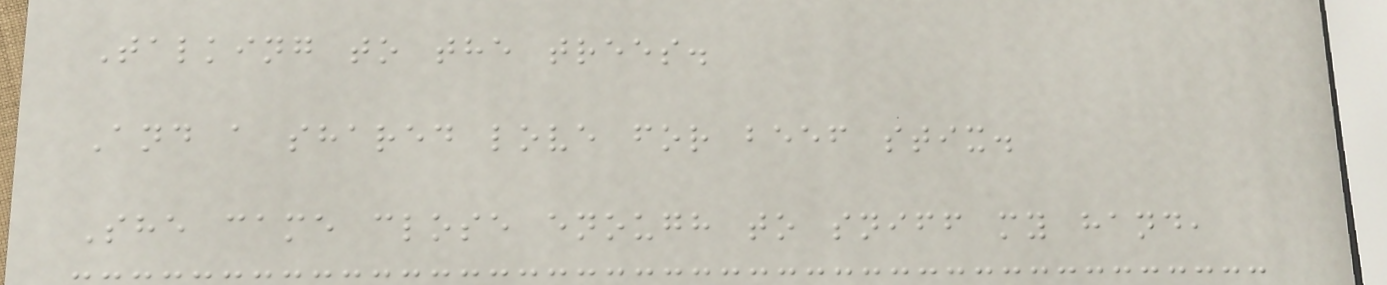Talking to the trees.
And a shared love for beef stix.
She came close enough to sniff my hand,
